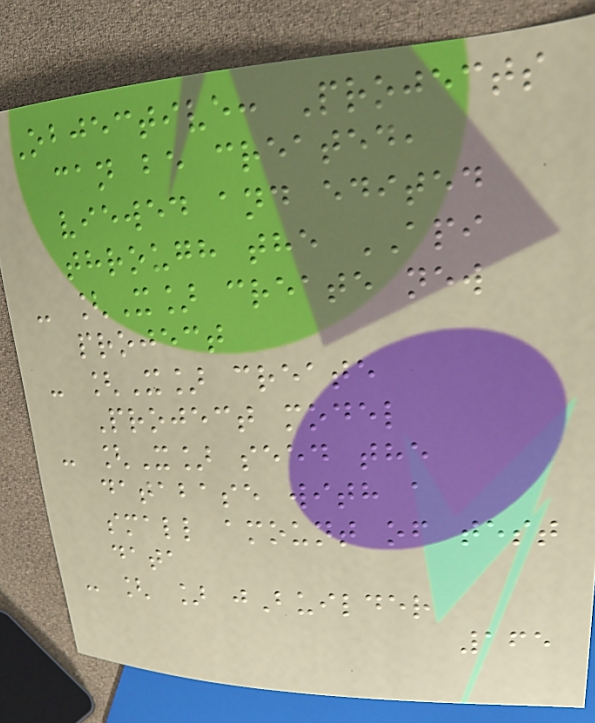Objective: Projects
can be created,
viewed and edited
through the API
- [X] create new
project
- [X] create
Project model
- [X] seed the
database with a
small amount of test
data
- [ ] jBuilder
165
